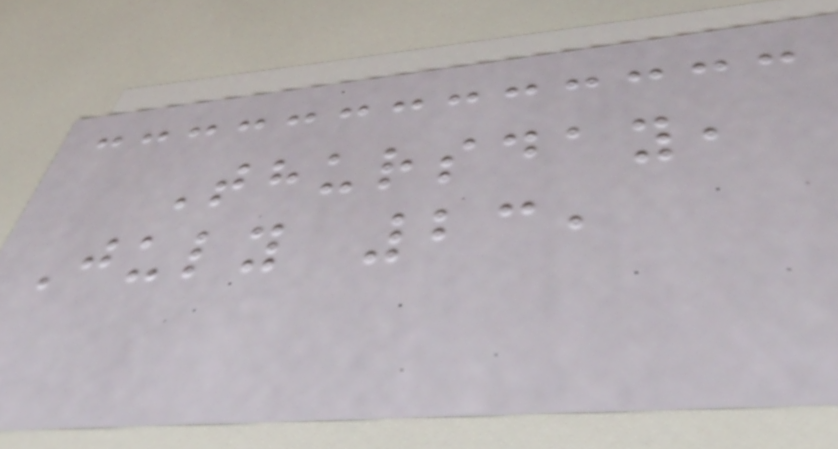Thursday,
July 23,
